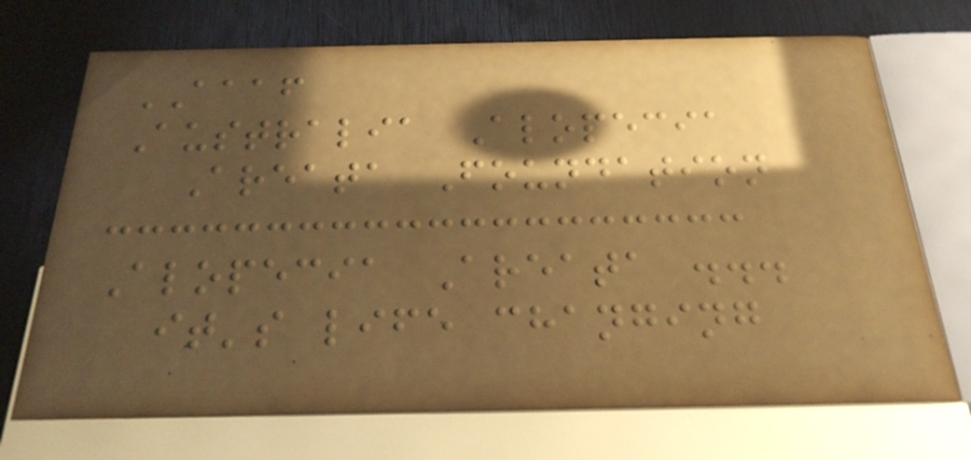AAAF
Australia Alopecia
Areata Foundation
Alopecia Areata ...
it's life changing
